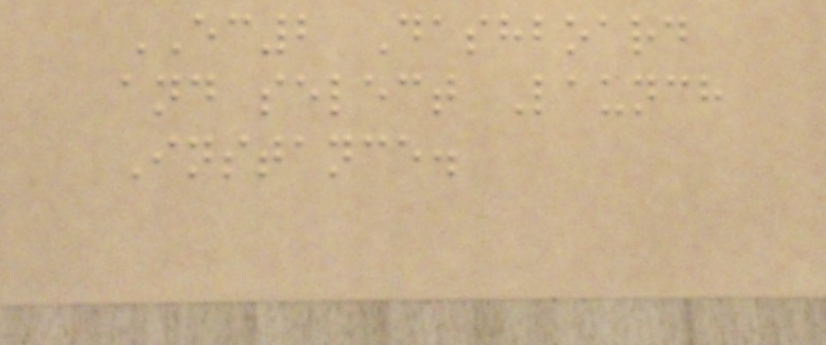EC2 Dashboard
and select Launch
Instance.
